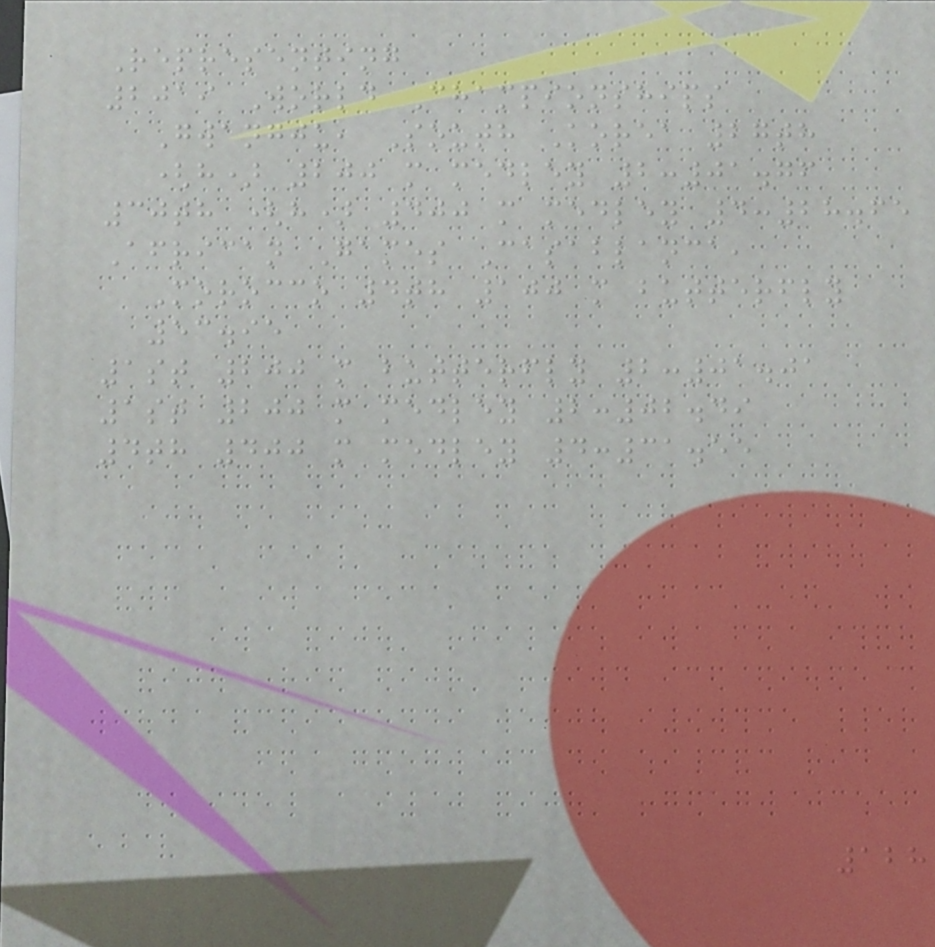Representing
2019 World Championships
Gwangju, South Korea 27th
(h) 200 m medley 2:01.76
30th (h) 400 m medley 4:28.65
African Games Casablanca,
Morocco 4th 100 m butterfly
53.95
1st 200 m butterfly 2:01.01
1st 200 m medley 2:02.49
4th 400 m medley 4:31.55
128
